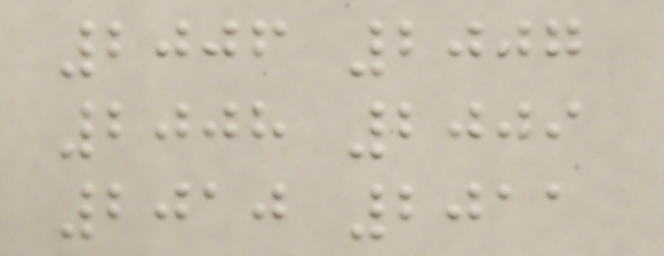2006 2007
2008 2009
2010 2011
